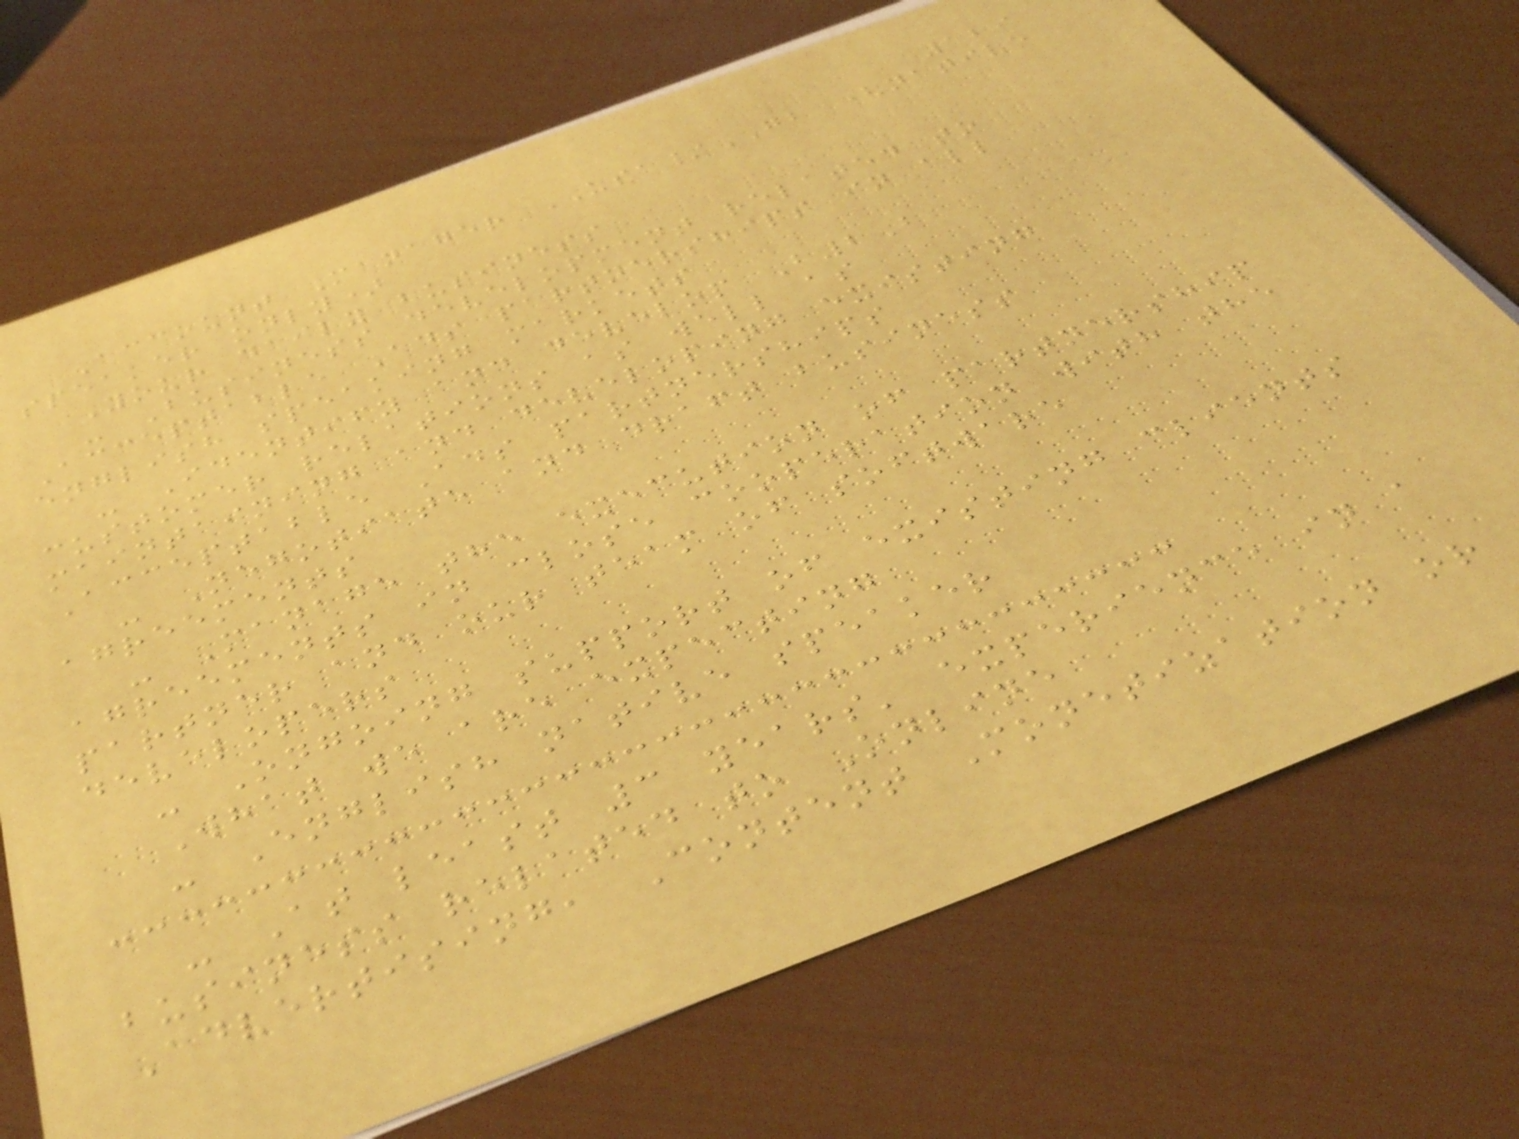129
Account Manager USA/GB (native
speaker only)
Your daily business
- Business development related to
Acceptable Ads partnerships in all
english speaking markets
- Identify and develop B2B
customer relations as well as
maintaining and developing existing
Acceptable Ads partnerships
- Negotiate and draft business
agreements
- Manage the execution of partnership
agreements in close cooperation with the
partner and our team of software
developers
- Ongoing support of existing clients
What we are expecting
- English native speaker
- At least 3 years' experience in a
business related to Online
Advertising, Content Monetization or
